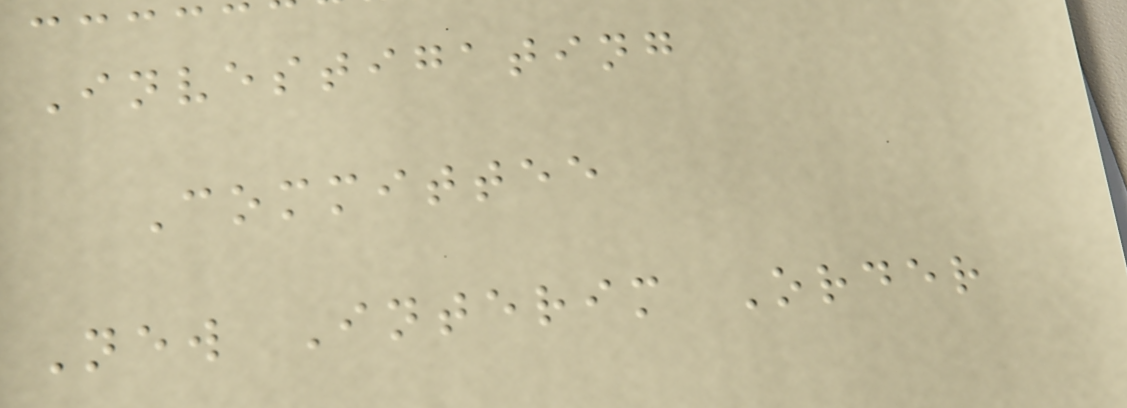Investigating
Committee
New Interim Order
